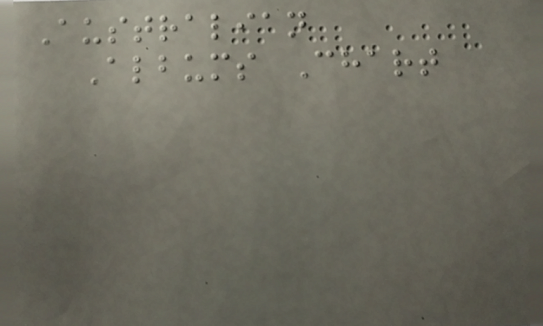Australian
Albums Chart
